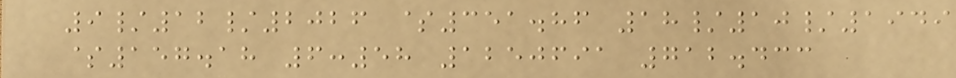9/12/2026 $351.86 18/10/1949
$157.18 6:58 1250691 712.433
